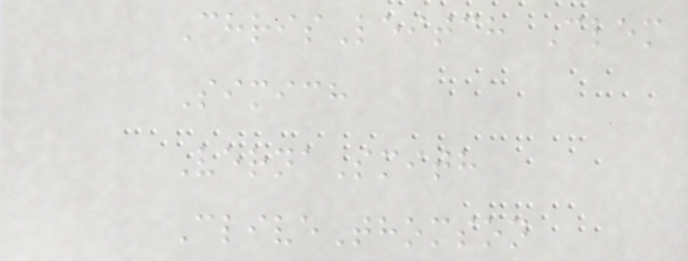ChrisLeitch Clem
Simich
VernaSmith
CliveThomson
